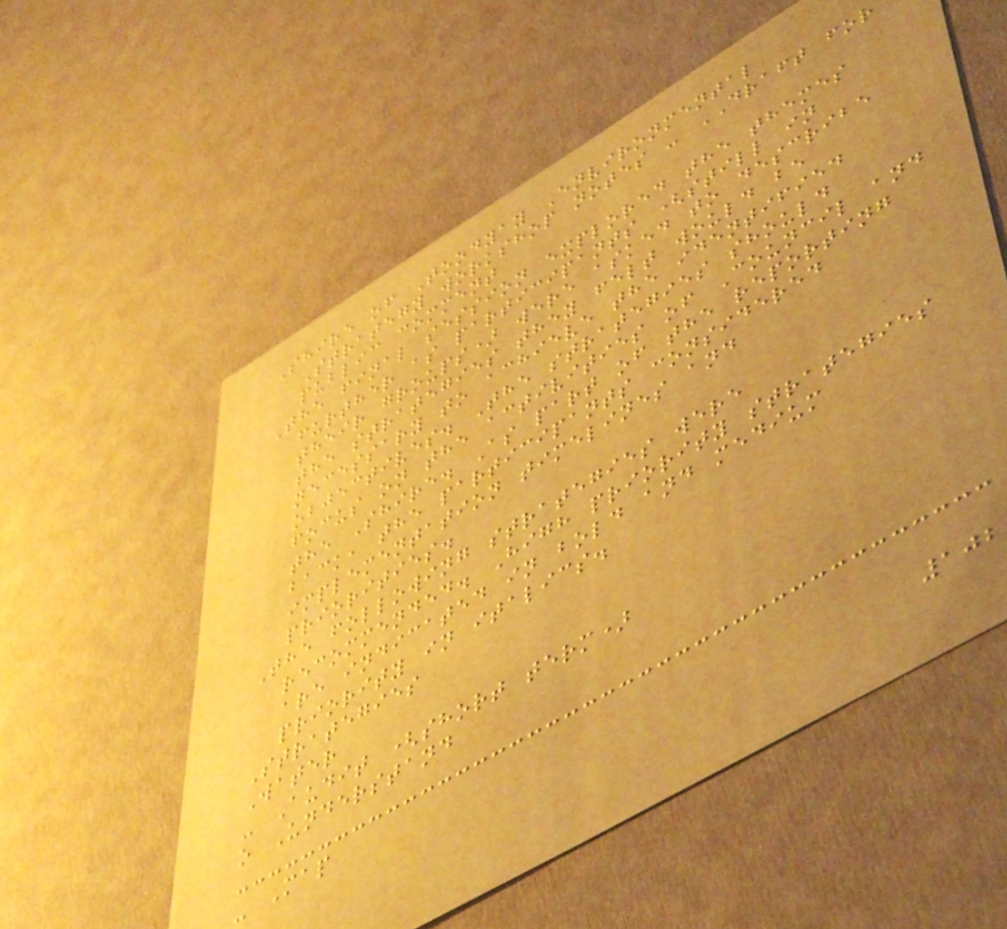Shire of Toodyay Environmental
Strategy workshop notes - DRAFT for
public comment
The final session explored the themes
further as participants (still in
their groups) were asked to describe
the strategies they felt would be
necessary to achieve the identified
objectives. The strategies should
focus on the activities of Council and
the Shire. As part of the reporting
back, the participants considered
implementation timelines and
priorities.
The following strategies were
recommended. High priority strategies
are indicated in bold and medium
priority in italics.
Strategies
Water
- Audit (short term)
o Understand
- Map
102
